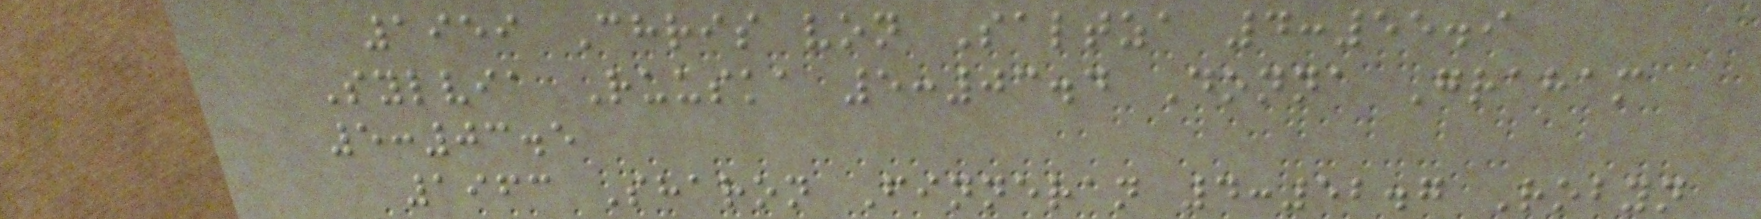1959 Chris von Saltza 4:55.9
Sylvia Ruuska 5:03.4 Donna Graham
5:03.5
1963 Sharon Finneran 4:52.7 Robyn
